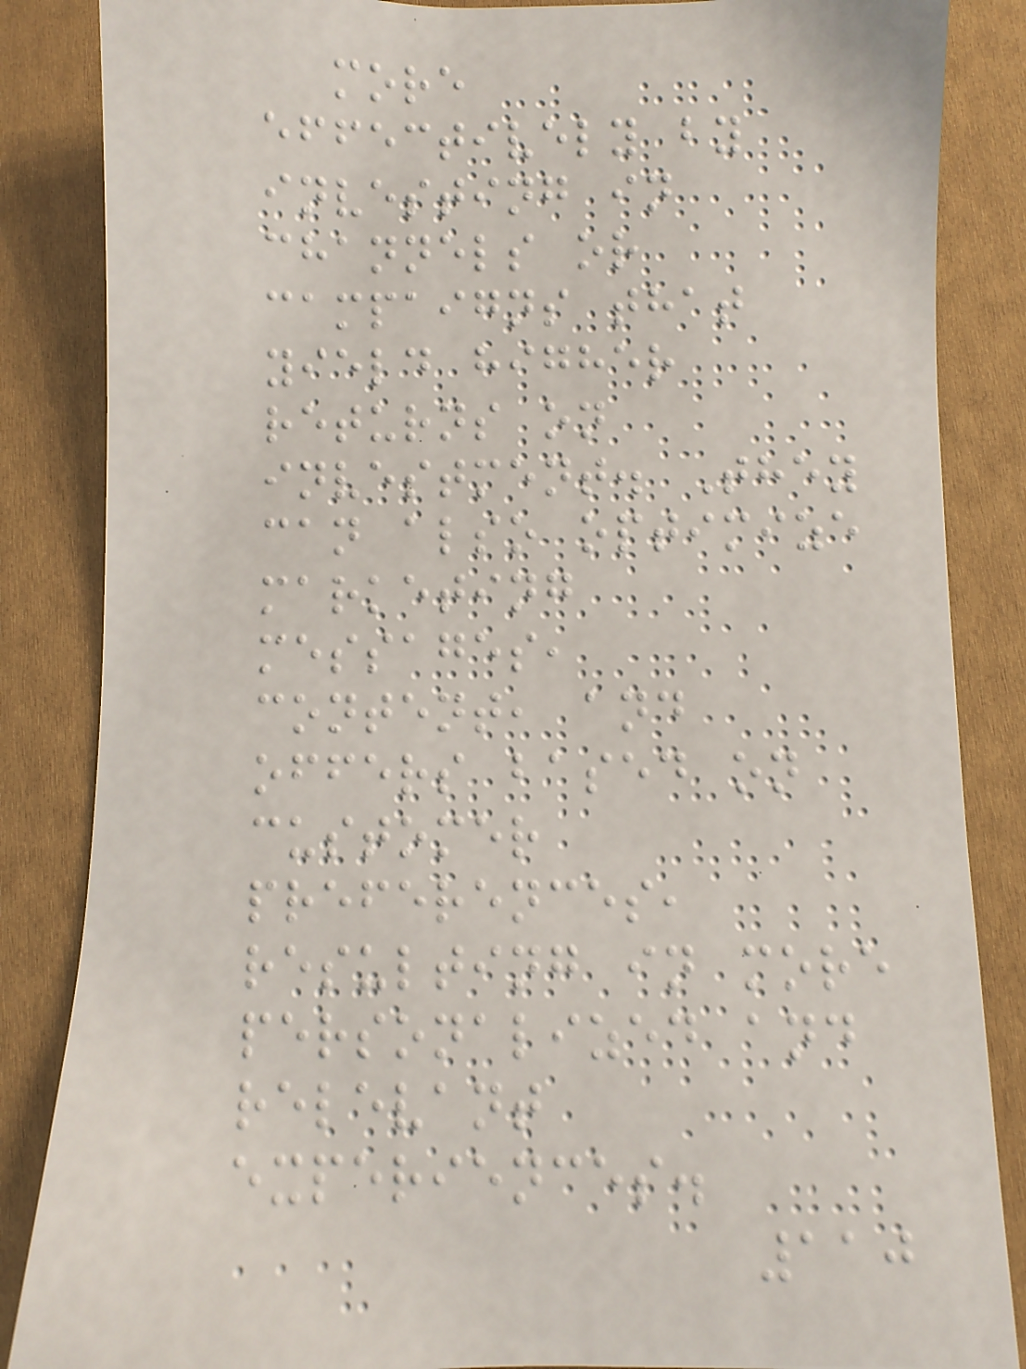more
effectively by
investing in
channels or
campaigns that
yield higher
returns on
investment. They
can also optimize
marketing
messages,
content, and
offers based on
customer
preferences,
resulting in more
personalized and
relevant
experiences.
110
